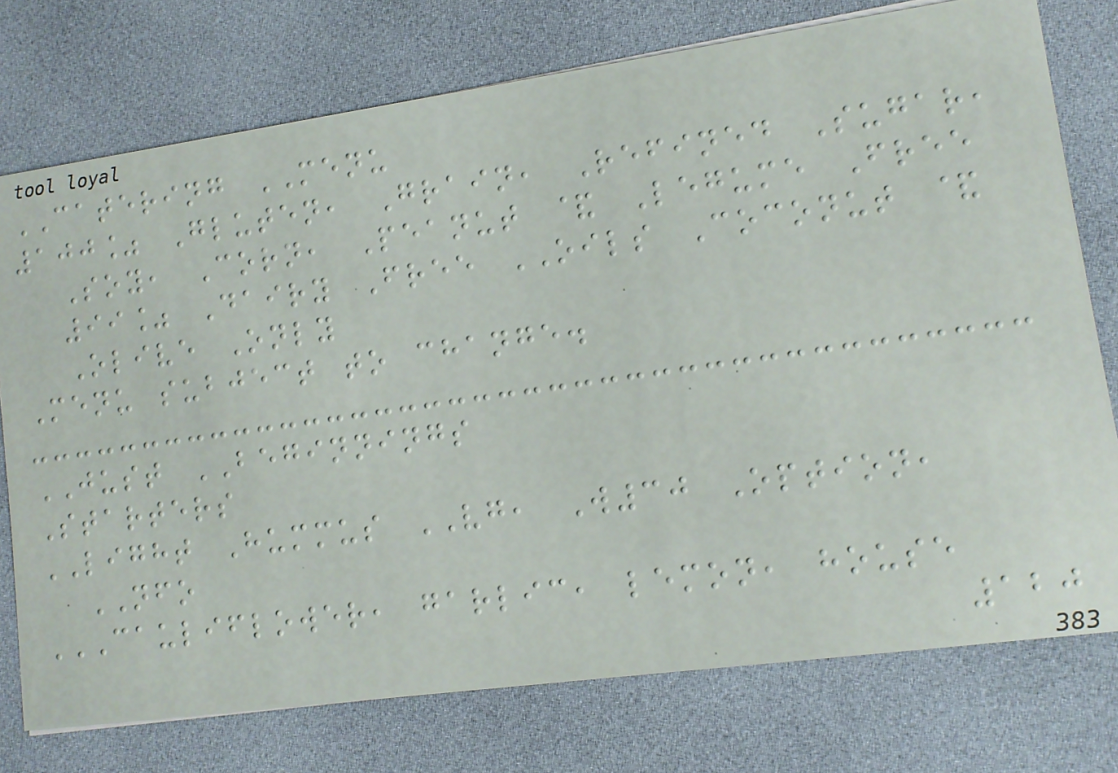CATERING MENU
100% Gluten, Grain, Refined Sugar,
Soy, Corn, Peanut & Legume Free
99% Dairy Free OILS Coconut &
Olive Only
Menu subject to change.
JUST BEGINNINGS
Starters
LIGHT Hummus VG, W30 Option,
NFO
CAULIFLOWER, GARLIC, LEMON, HOUSE
120
